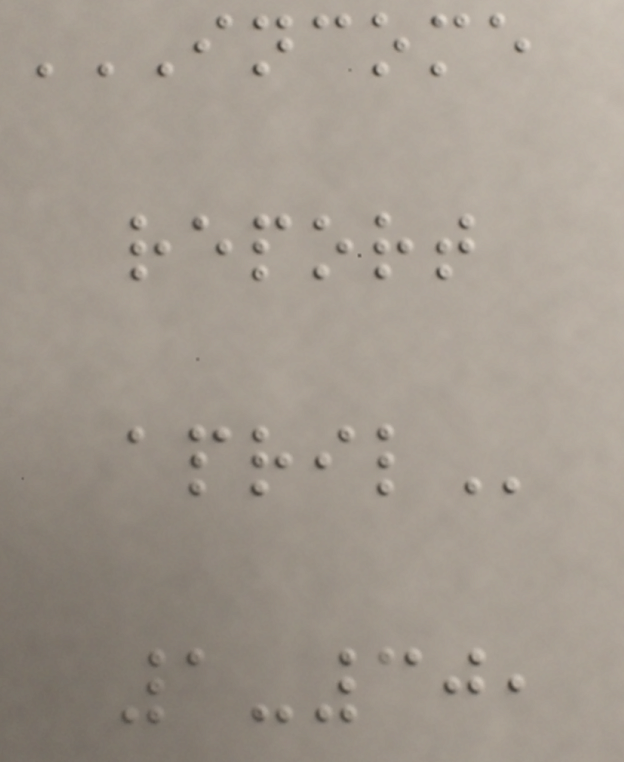INCOME
REPORT
APRIL
1-30,
